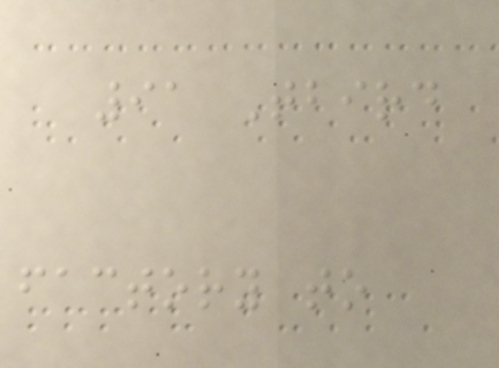91 Tbird
factory to
